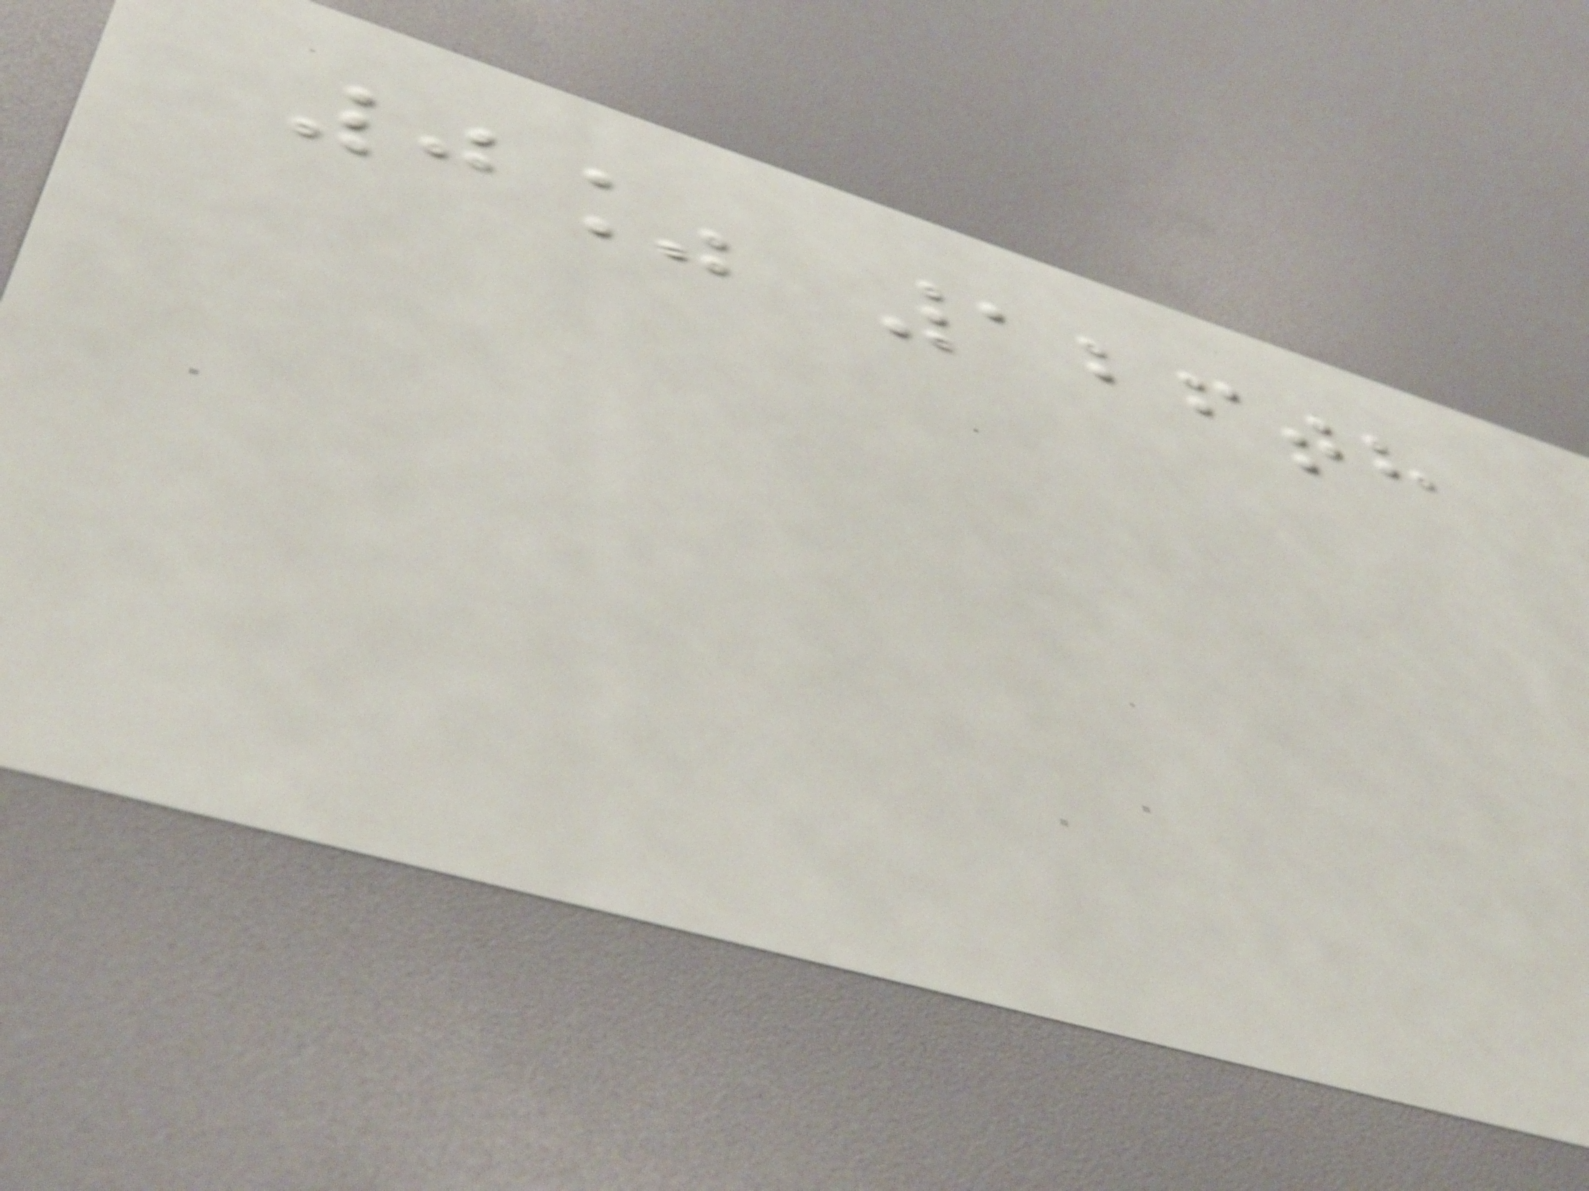0% 126th
